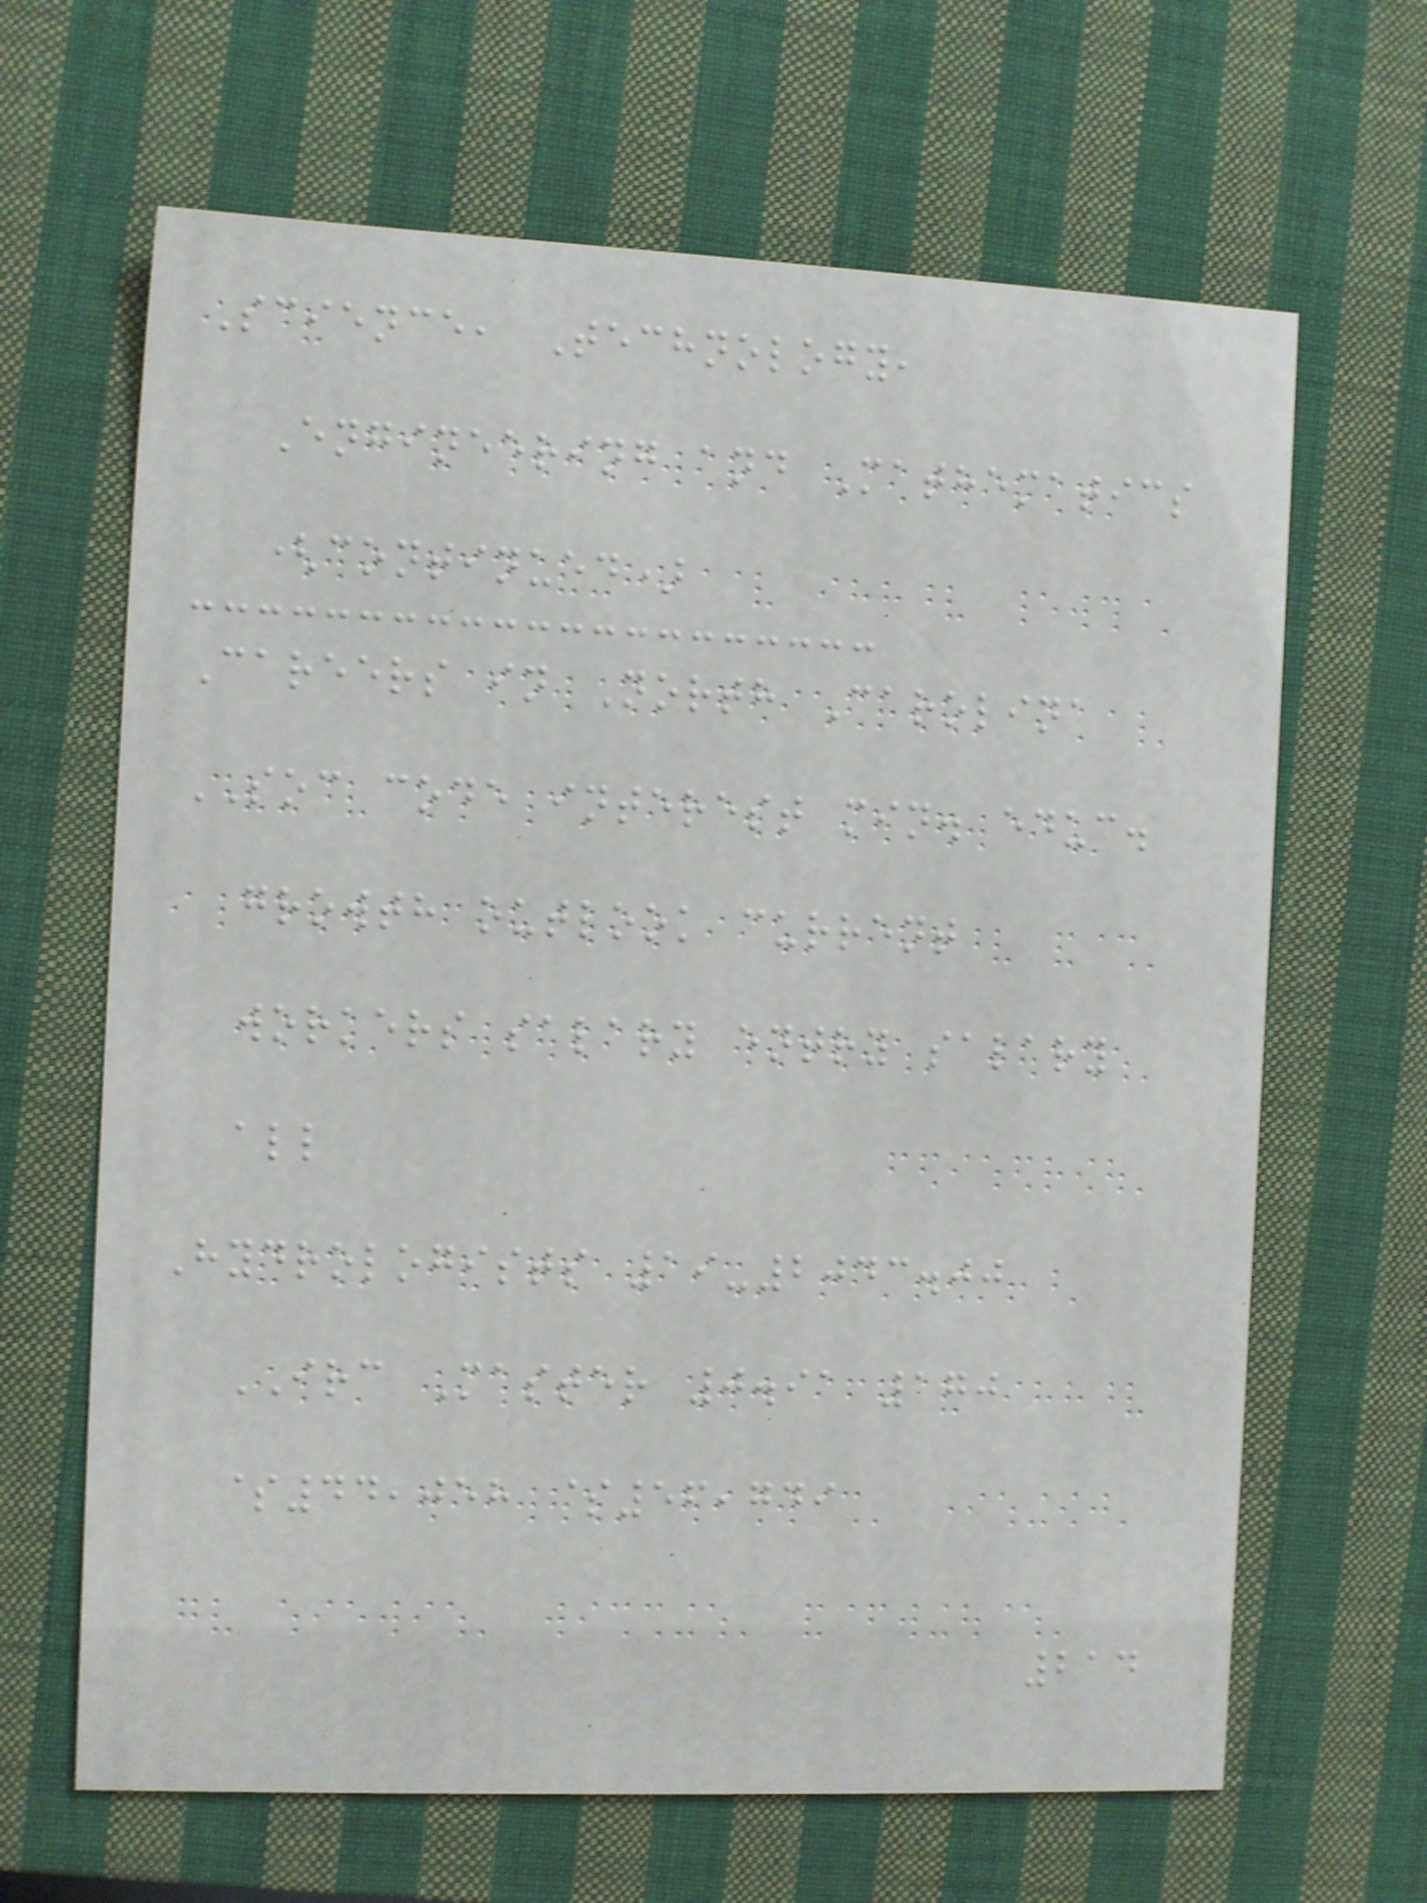Science, Technology,
Engineering and Mathematics
(continued)
Careers in North Carolina
SOC code interest min. educ.
growth outlook current
workers salary entry salary
all
Hydrologists 19-2043.00
IRC Master 0.91 170
$44,058 $56,749
214
